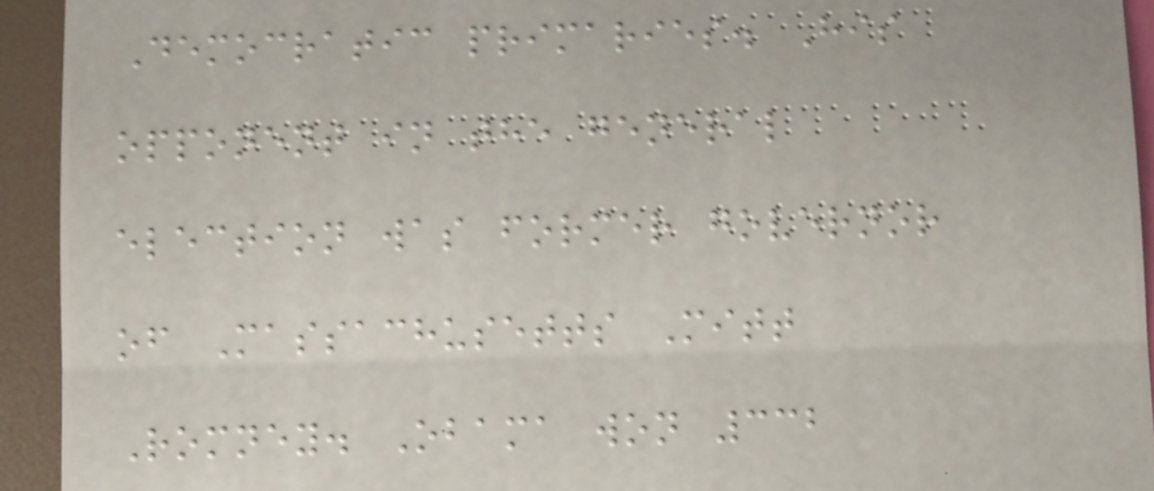Democratic primaries. His
opponent in the general
election was former governor
of Massachusetts Mitt
Romney. Obama won 332
